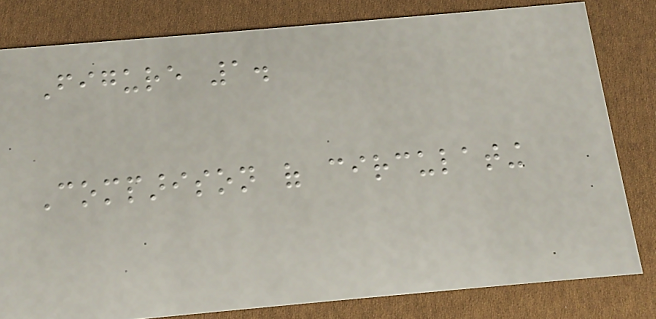Figure 1.
Comparison of circulating
